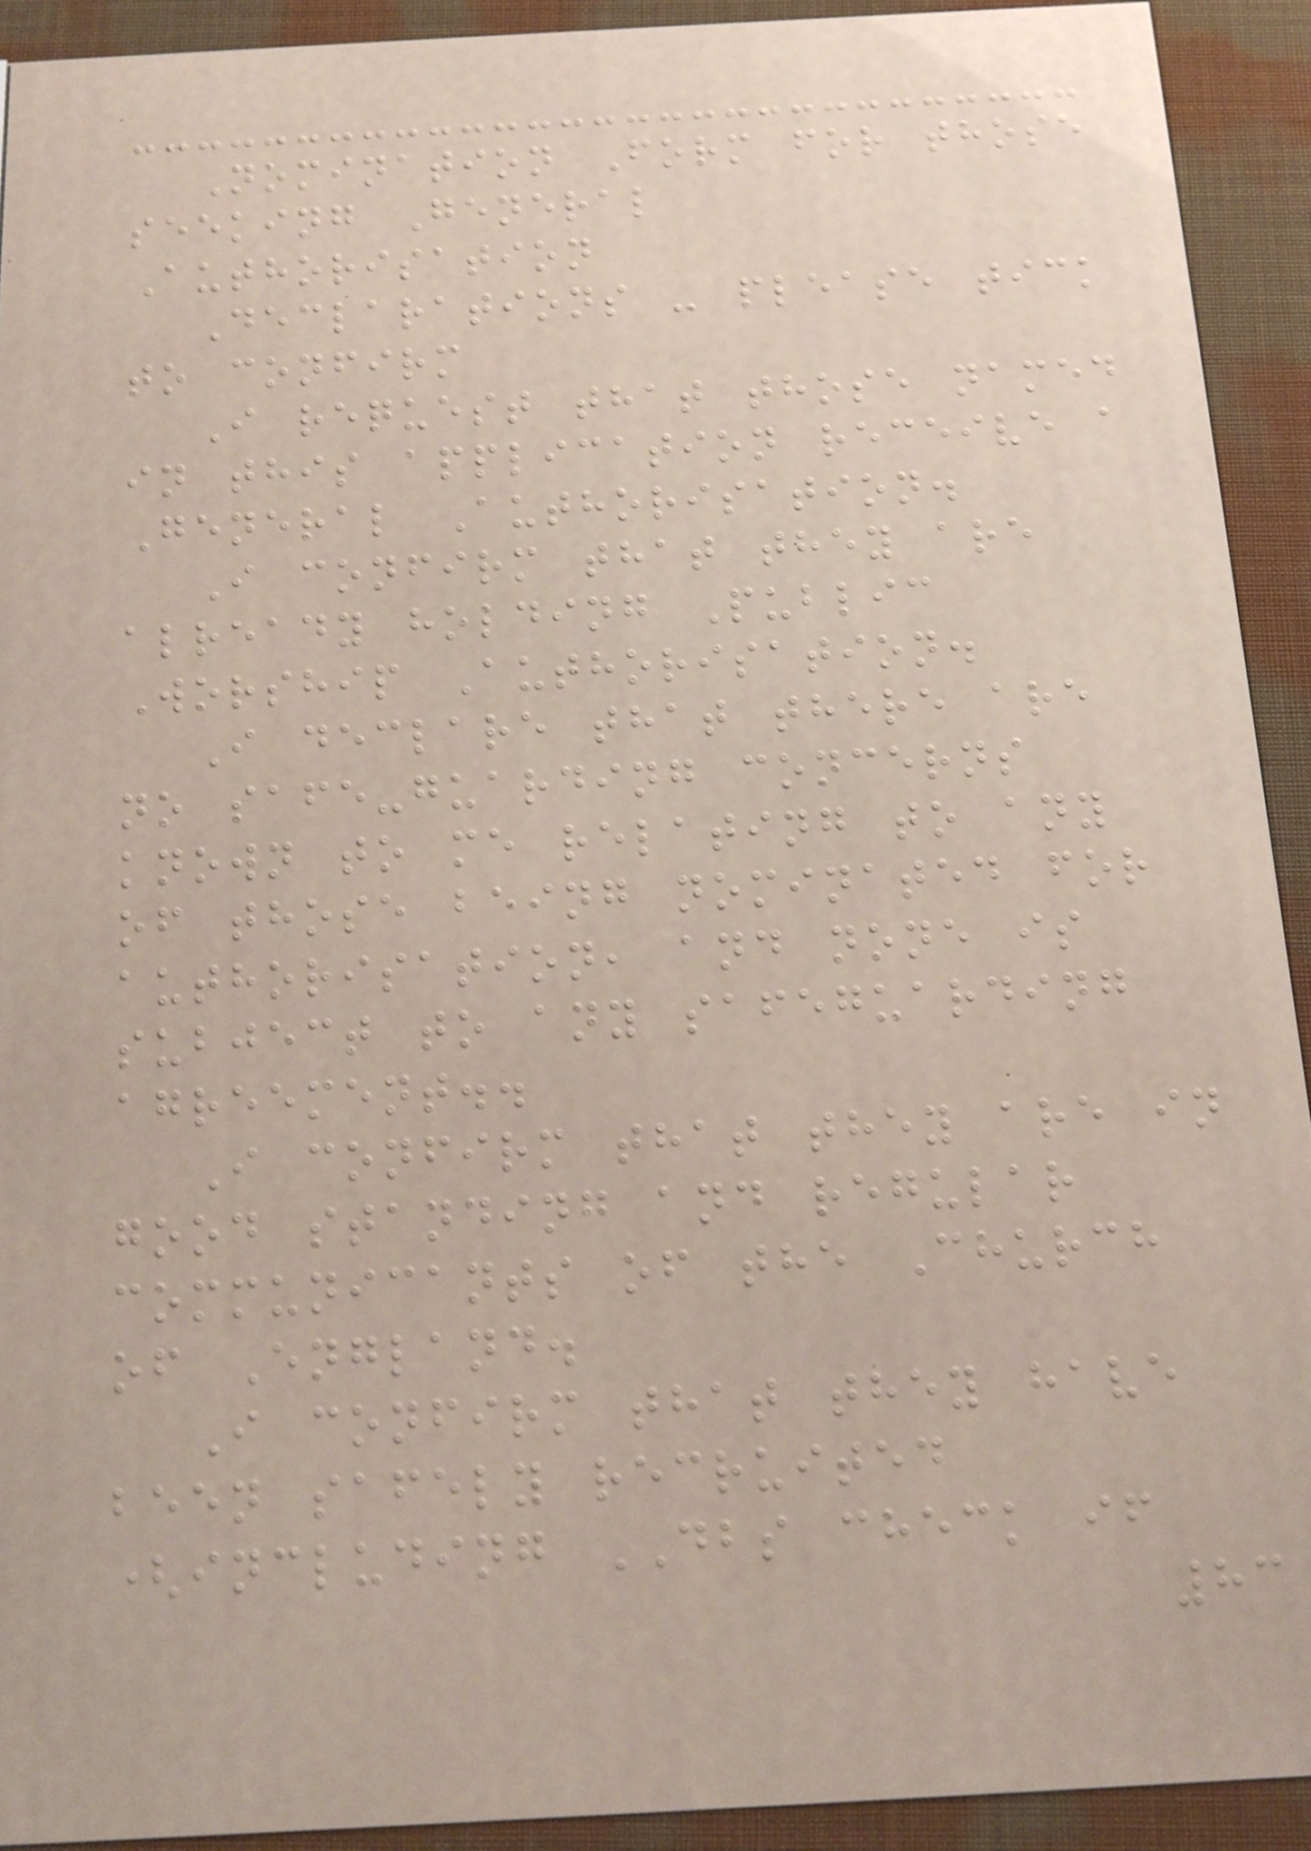Nomination Form for those
seeking General
Authorisation
Declarations - please tick
to confirm
I request that those named
in this application receive a
General Authorisation.
I confirm that they are
already holding Public
Worship Authorisation.
I declare that there are
no safe-guarding concerns
known to me relating to any
of those being nominated for
authorisation, and none is
subject to any safeguarding
agreement..
I confirm that they are in
good standing and regular
communicants of the Church
of England.
I confirm that they have
been safely recruited
(including DBS check if
83
